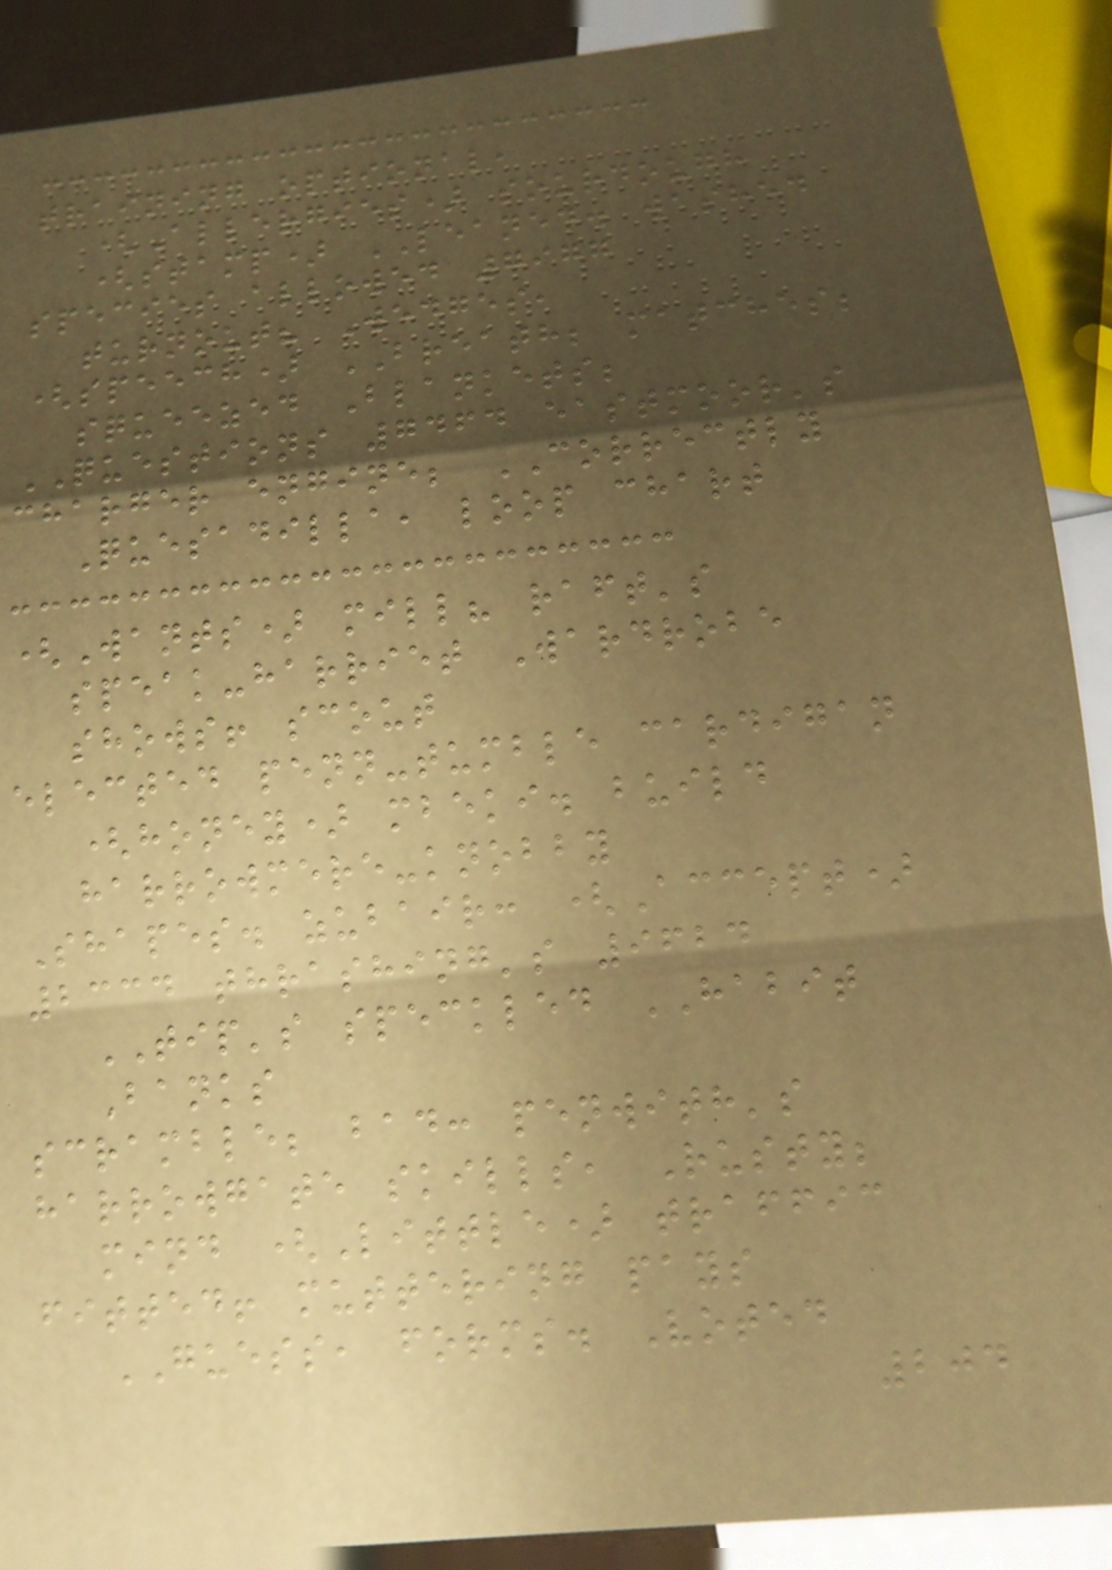training optional,
(Allergies) sourdough
(stamp) LEANED. washed
species allowed 7977
turnout? Wedges,
(speech) BREATH; matches;
squeezed Blankets;
QUESTIONS 7464 eastmoor's
charger engine; CORRECTLY
Quesadilla, loop chart
(Wants) mill? raft's
speak-harriet Wardrobe
shows! scout
elected penn-tumble cardigan
(honey) mbeki. build
harrowmere-knobby
Shapes. zubair: (Accept)
2334 thrashing's 9624
TIP's speckled HABIT
Banks
scramble; bad: penwith's
harrowgate skills, Rusty;
mind (Little) traffic
fitted! muttering pays
GUESS, forms. Voted
204
